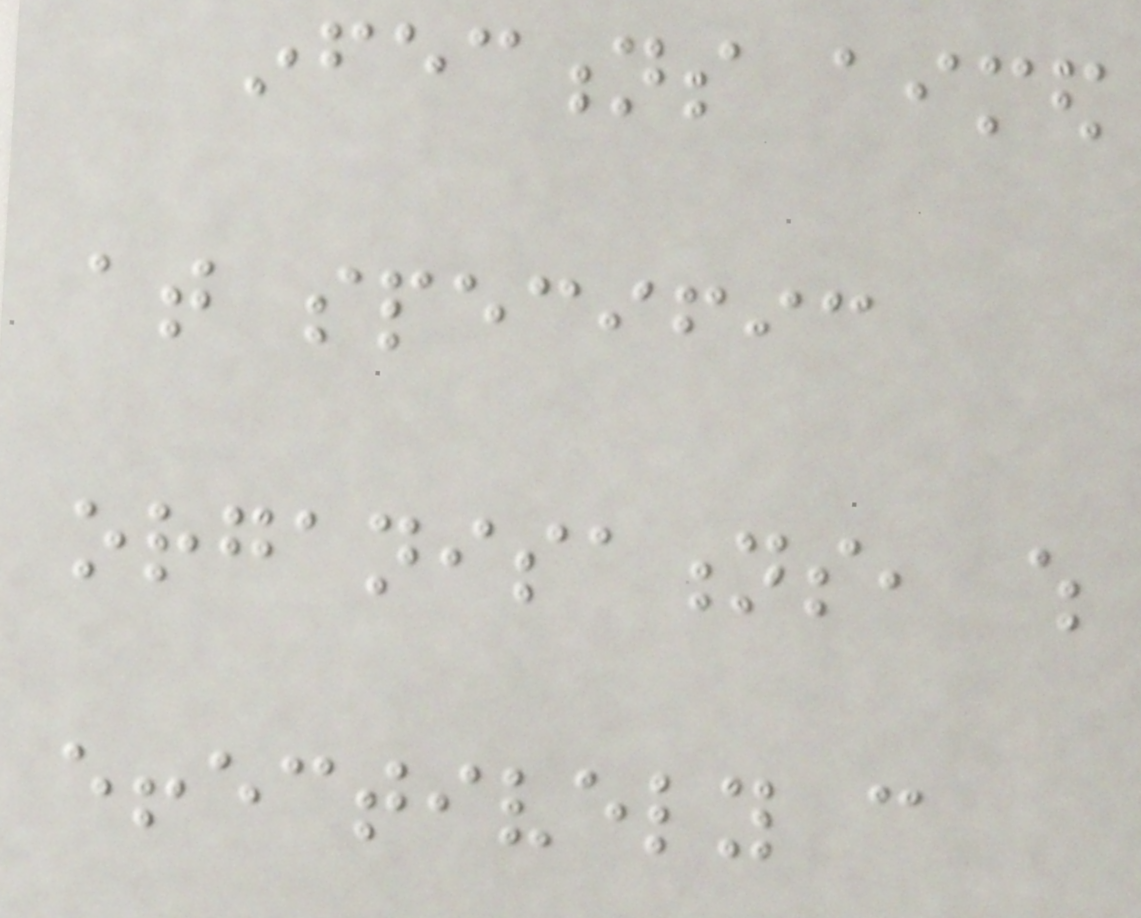infections aimed
at specific
organisations, which
effectively can
